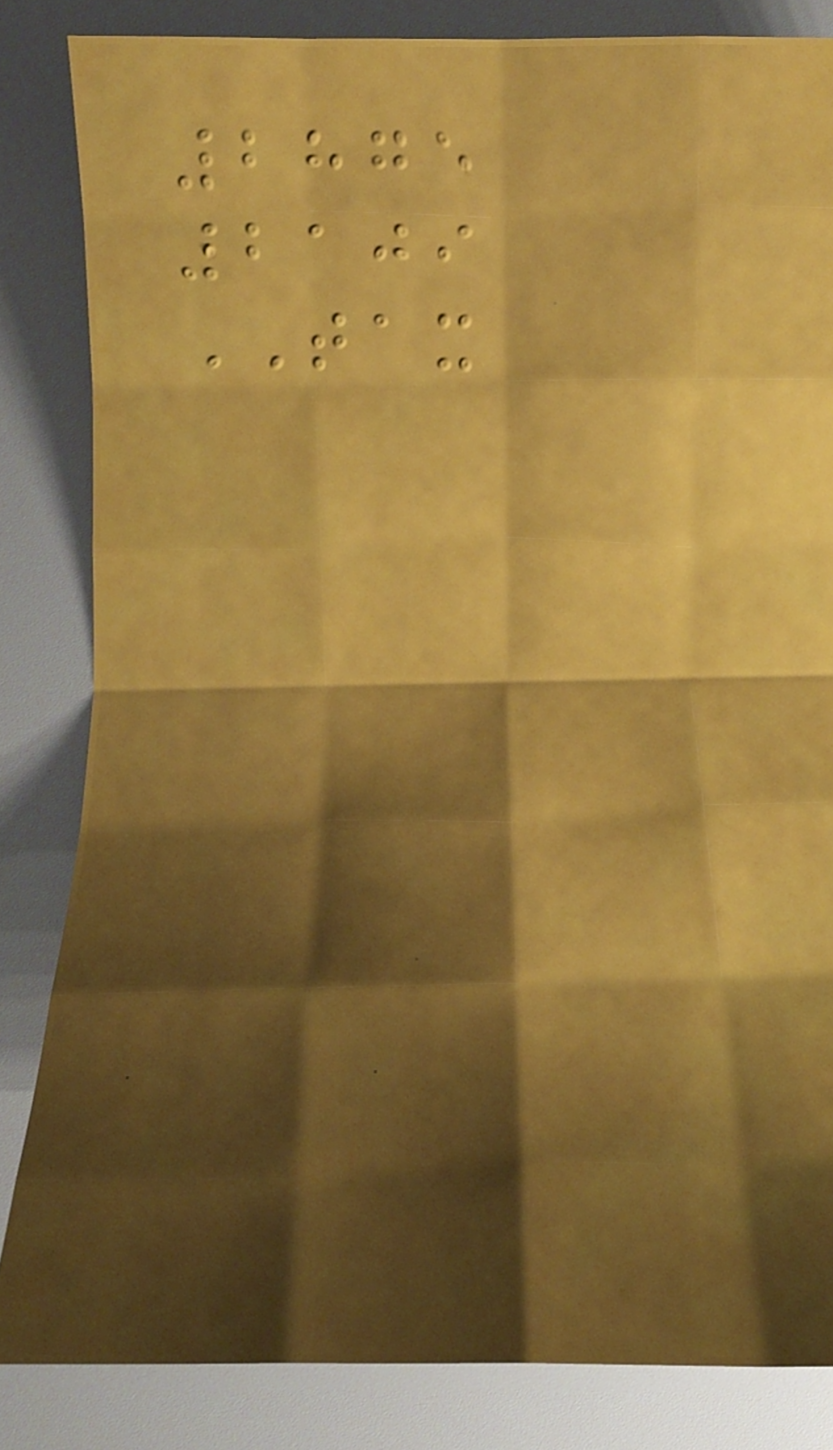2875
2109
TAX
